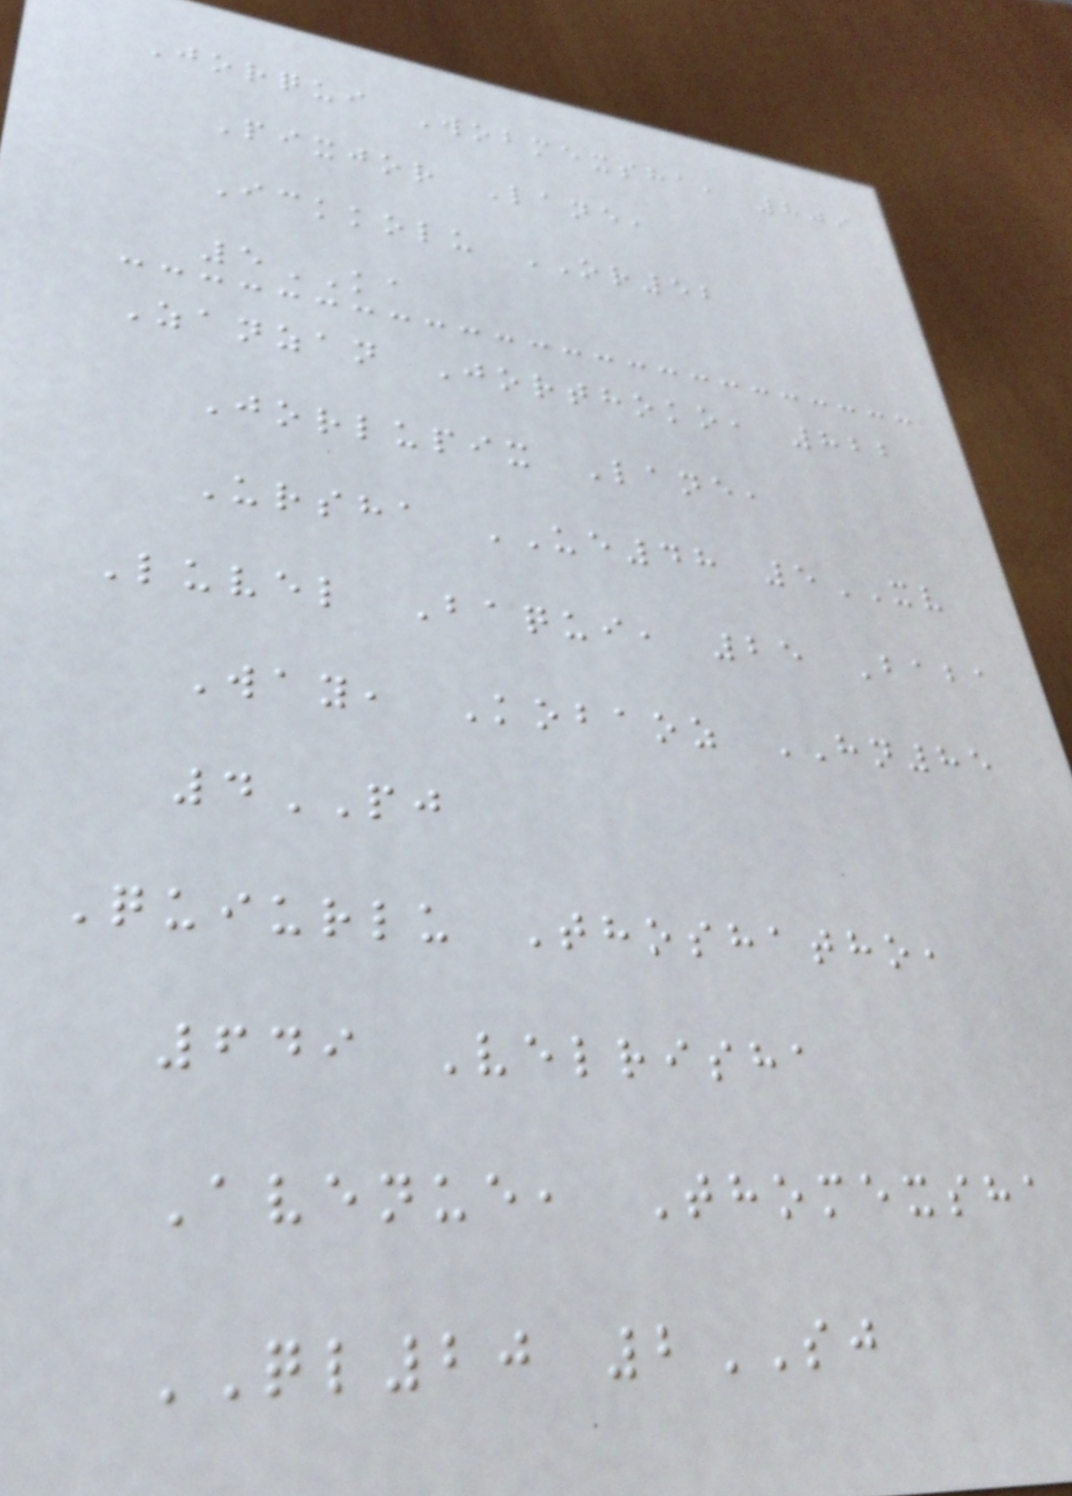Jorqui Wobmexsha, 809
Pixjor Lane,
Ickkolu OR52
5KA
Zanzan Jorthoko, 822
Jorlupix Lane,
Ursha UE48 5XV
Luvel Baqui, 25 Baba
Way, Kobaoz HN85
4PJ
Quiurlu Thoshatho,
649 Velrisha
Avenue, Thomexsha
QL20 2SJ
